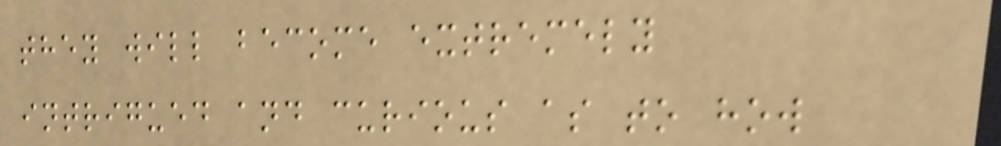they will become extremely
intrigued and curious as to how
